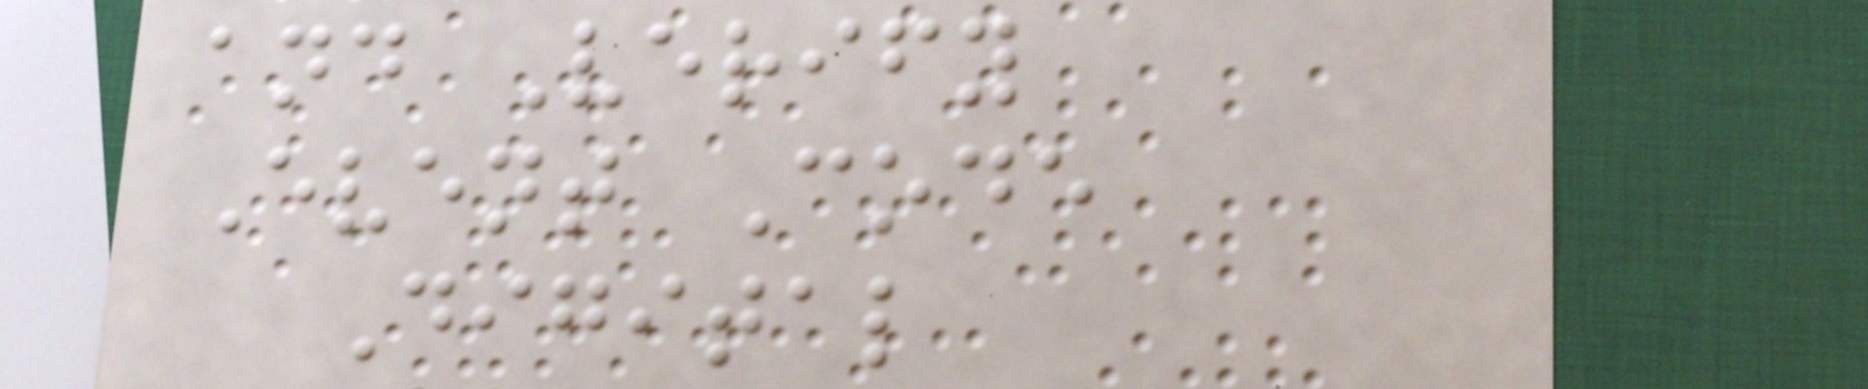and Verify
Event Code
Digital
